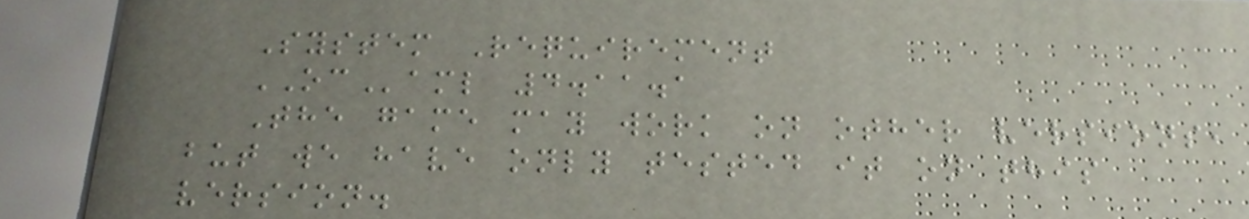System Requirement
OCaml 4.11.1
The game may work on other versions,
but we have only tested it on this
version.
